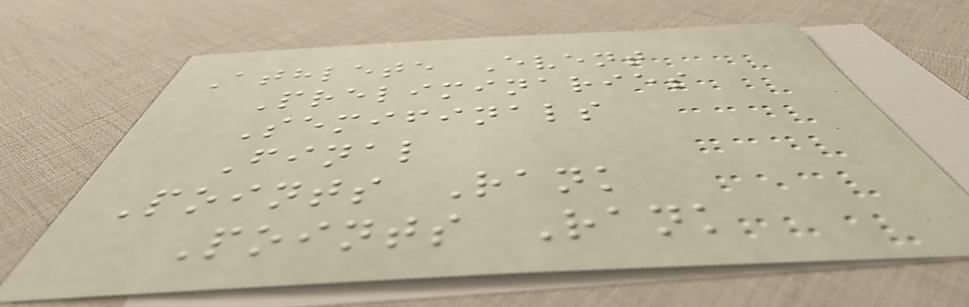Athlete Event
Preliminaries
Semifinals
Final
Points Rank
Points Rank
